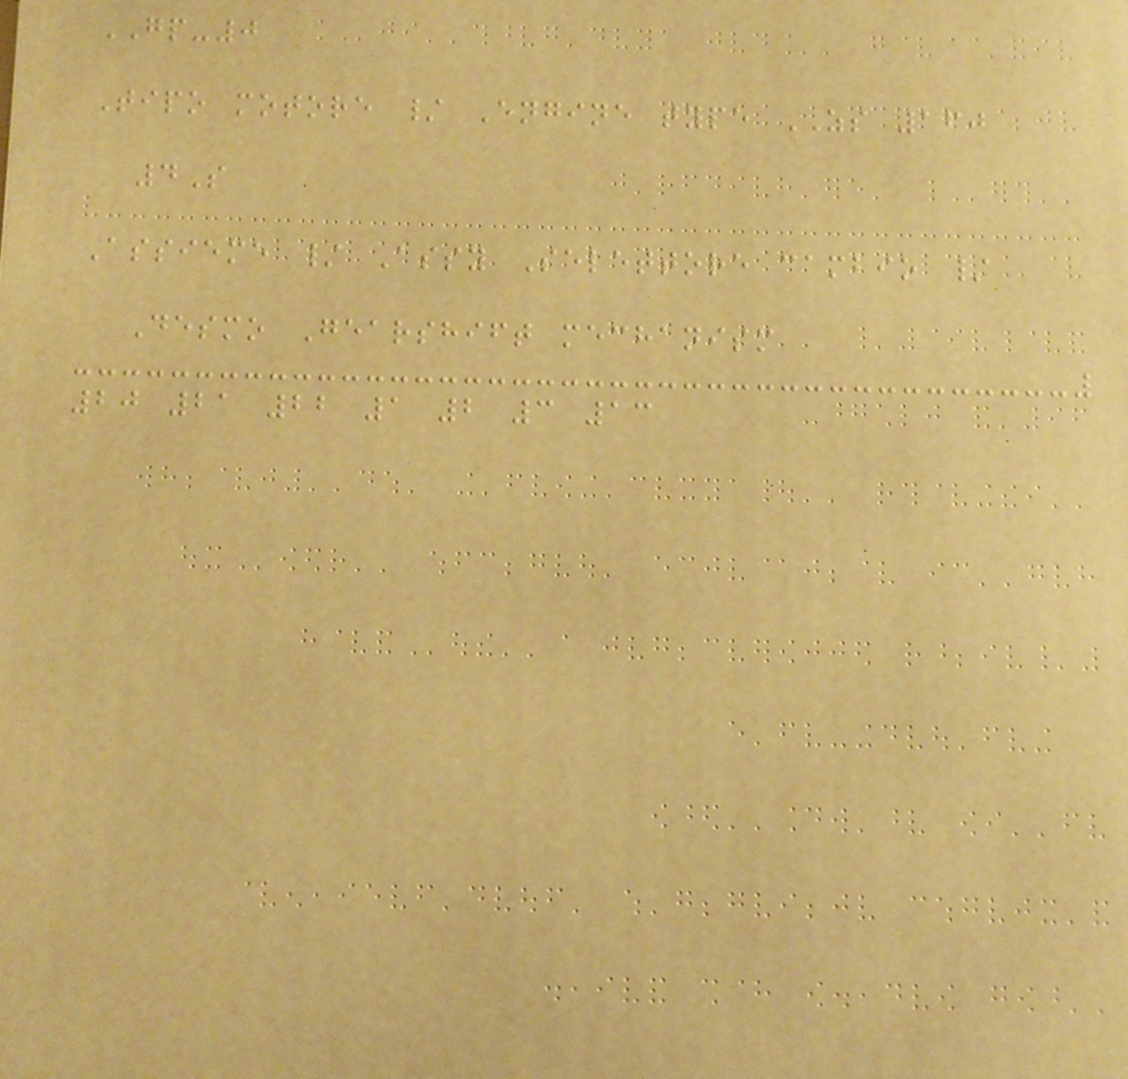GP-0
Tipo motore / Engine type ZS 160
4S
Assieme / Assy Selettore cambio /
Desmo Gearshift mechanism
20 21 22 1 2 3 13
